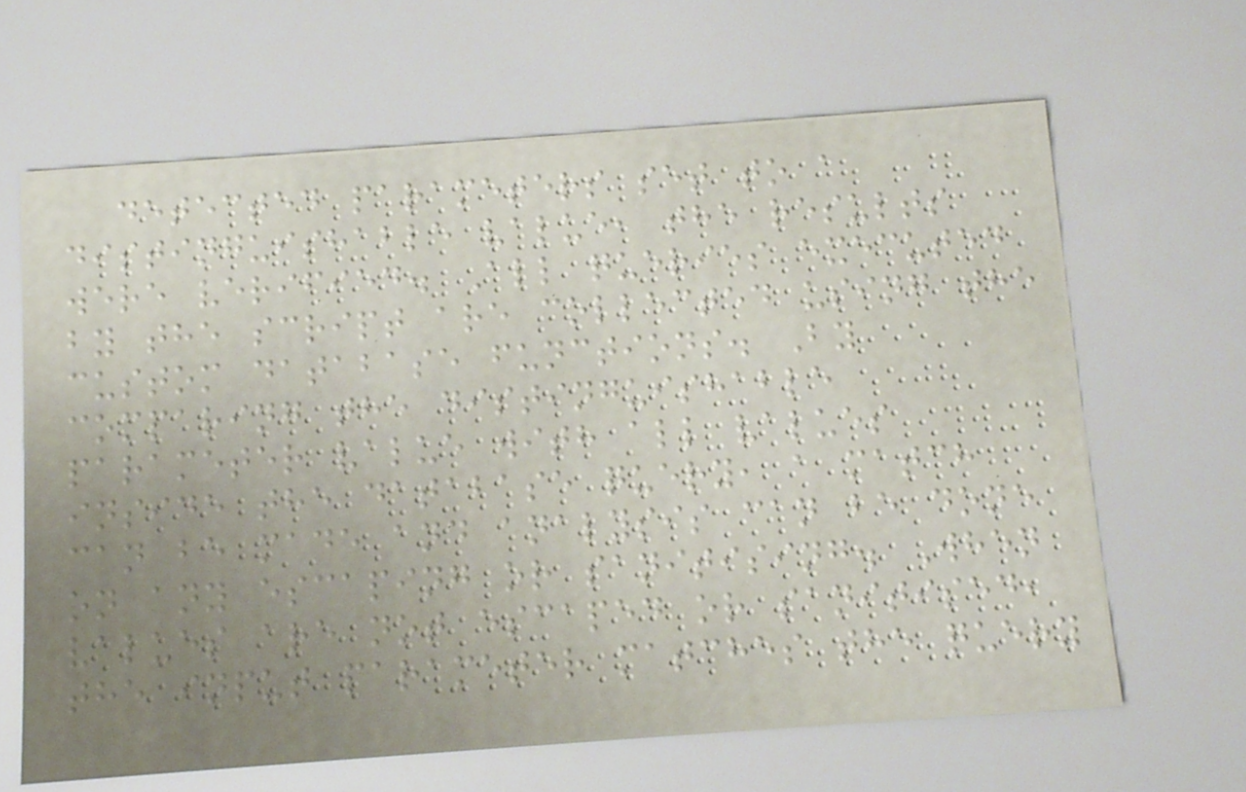detected parameters set to a
distinguishable value, the results
were verified. All queries executed
by the script are collected using the
custom database functions. By
comparing the distinguishable
parameter value with all values
inside the database query, a match
can be made and analysis can be done
on any escaping or sanitising. When
values are not escaped or sanitised,
the input parameter matches the query
